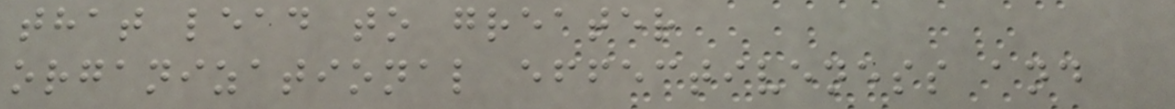that lead to greater
organizational effectiveness and
